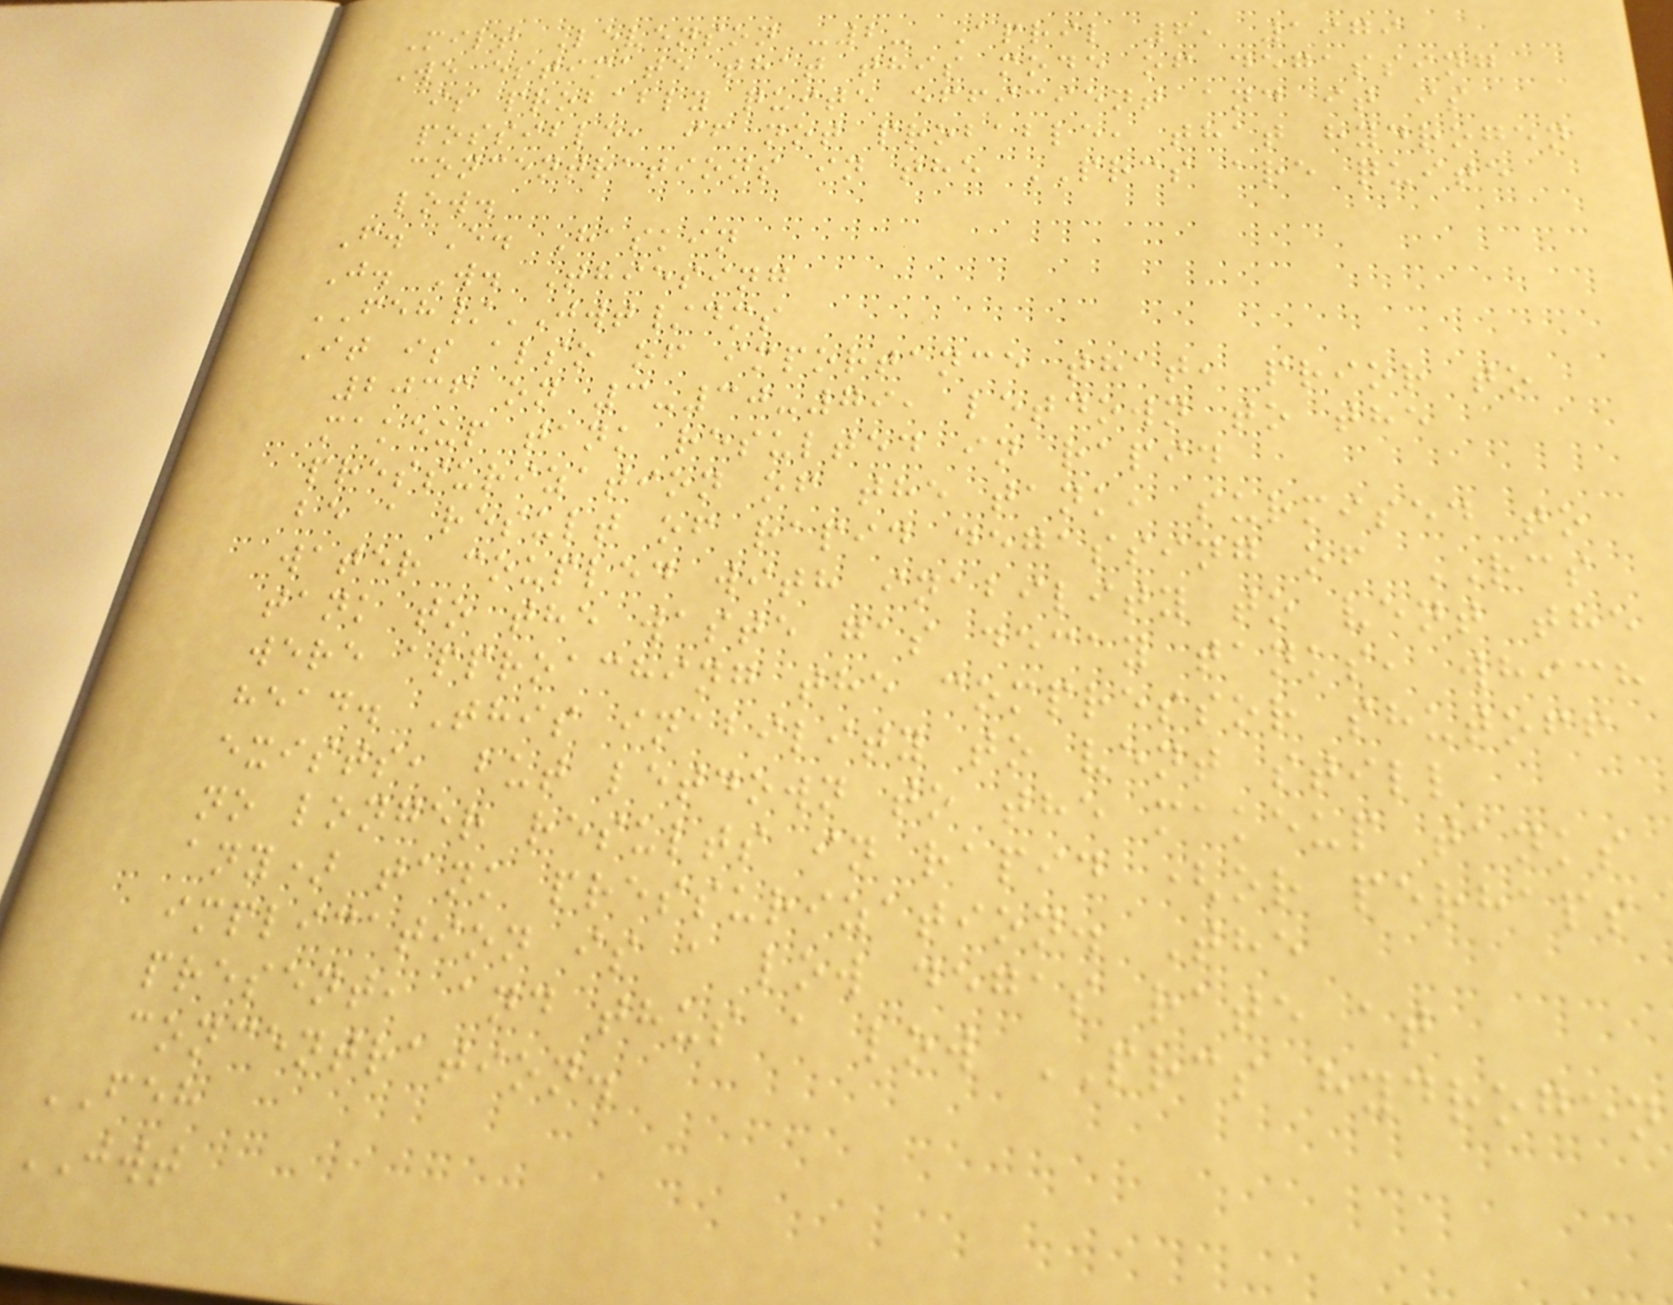Milt Levenson -2- April 6, 1979
We estimate that this mode of degassing
is probably quite efficient and it is
possible, if not probable, that hydrogen
concentrations in the PRCS are quite
low.
F. E. Haskin
J. W. Thiesing
FEH/JWT/dms
It is also of importance that, prior to
2036 on 3-30-79, letdown to the
makeup tank resulted in rapid
pressurization of the tank, surmised to
be a result of rapid degassing of RCS
water coupled with inability to vent the
tank to the waste gas decay tanks, which
were approaching the compressor shutoff
head. This inability to vent still
exists, but letdown to the makeup tanks
no longer results in rapid (or perhaps
any) tank pressurization. The
implication is a low degas rate at
present, and thus a low PRCS hydrogen
concentration.
FEH
JWT
